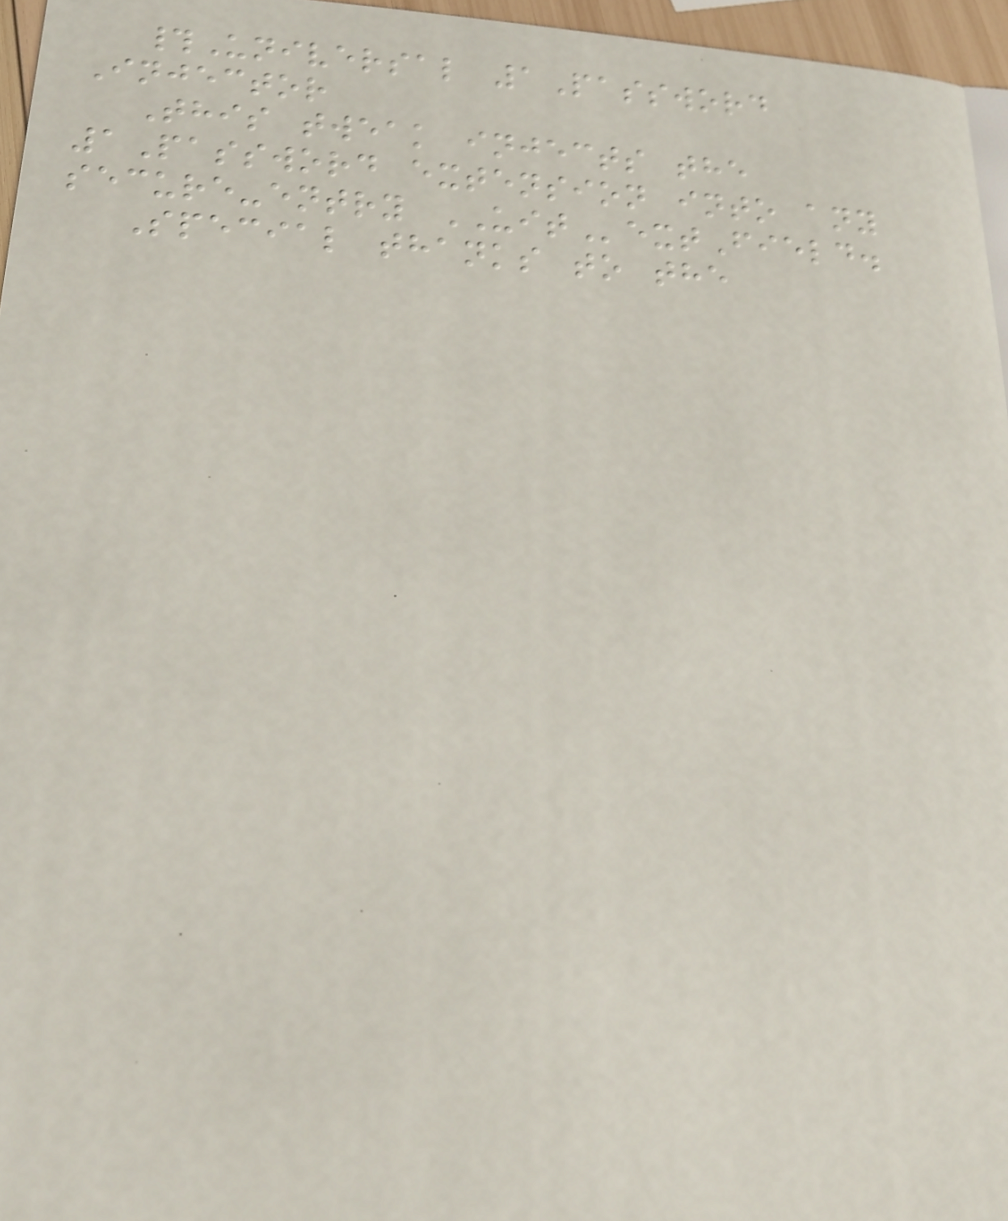#Universal 1Password
Injector
This tweak injects the
1Password extension into any
secure-entry UITextField.
Special thanks to the
